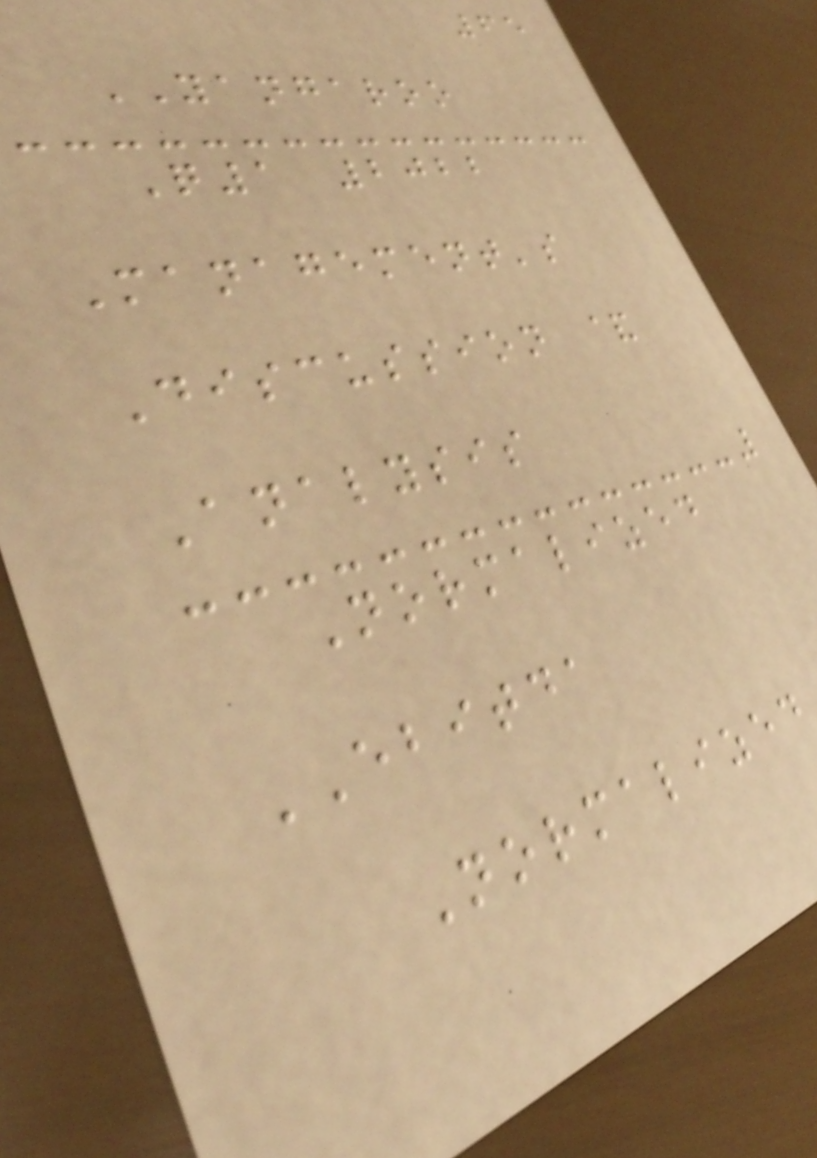65
YANGAROO
Q1 2022
Management's
Discussion &
Analysis
Normalized
EBITDA
Normalized
